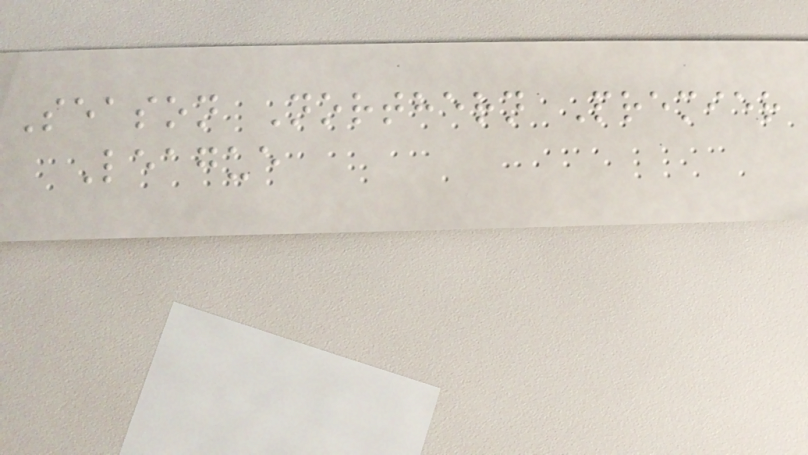Season Northern Premier
League
